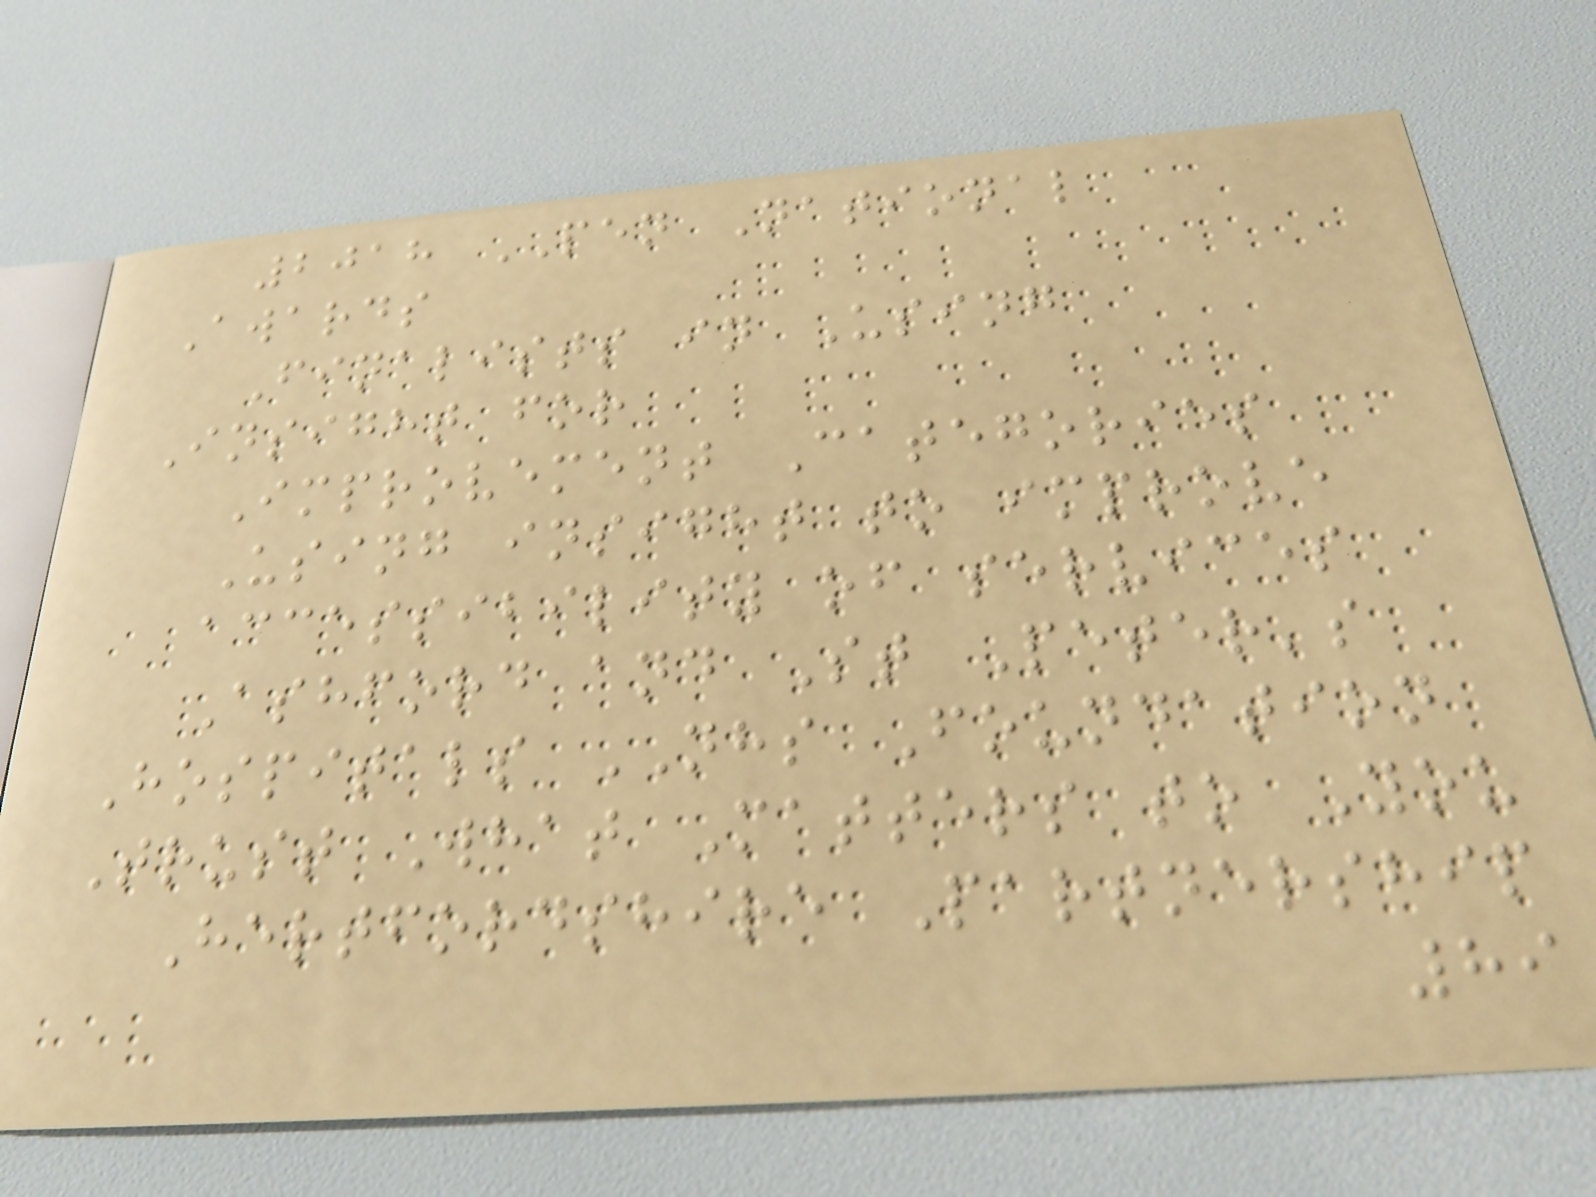2018 PEN National
Awards
Finalists in Using
Insight for
Improvement Categories
Using insight to improve
accessibility of services
Ashford and St Peter's
Hospitals NHS Foundation
Trust What Matters to You
Hertfordshire Partnership
89
